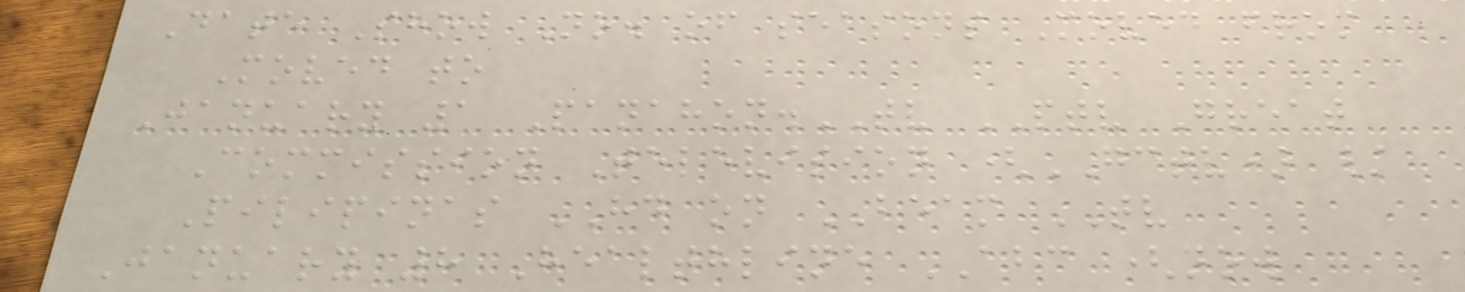Date Show No. of seasons Moved from
Moved to
January 1 Panahon.TV PTV Great
Commission Television (GCTV) /
Pilipinas HD on BEAM TV
January 8 Healthline ABC (now
